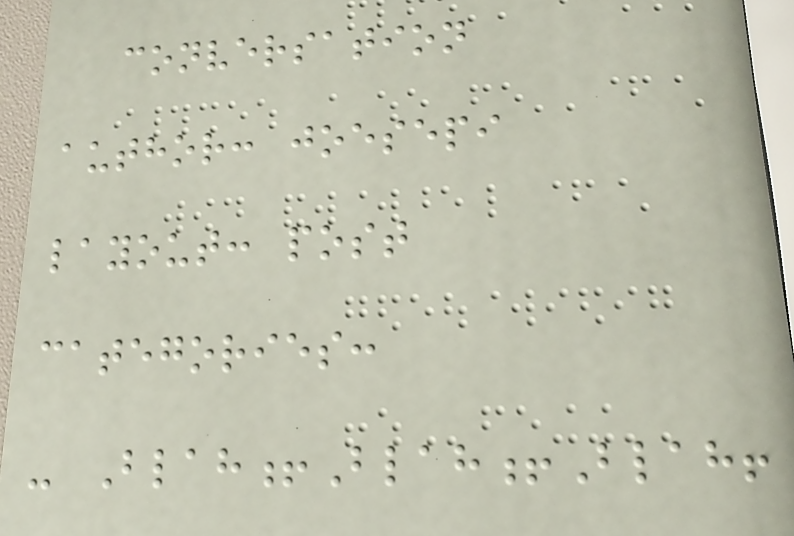conversation
author: joesepi
layout: post
categories:
- Blah!Blah!Blah!
